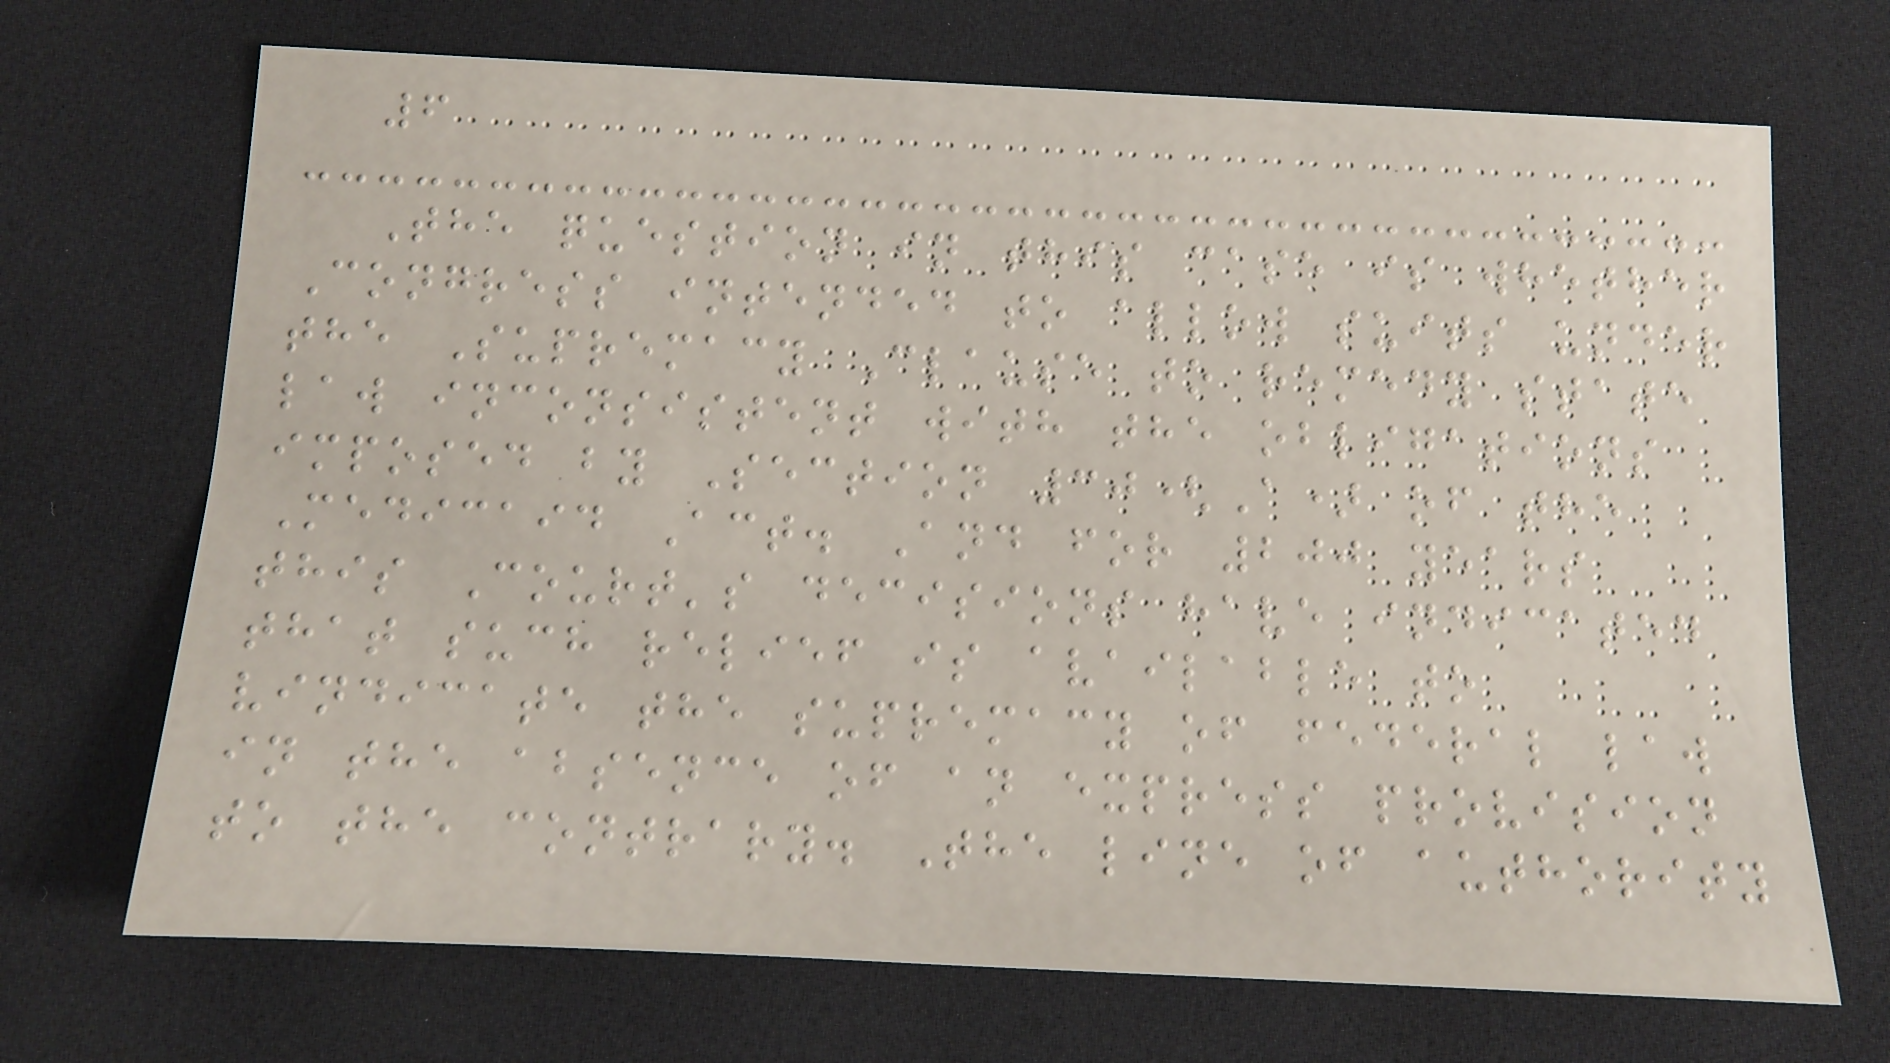6
The question in this case is whether
Congress intended to allow suits under
the Supremacy Clause to remedy state
law inconsistent with the obligations
imposed by Section 30(A) of the
Medicaid Act. And for 200 years
this Court's decisions have indicated
that such relief is available to
vindicate the supremacy of federal law
in the absence of an express provision
to the contrary. The line of authority
